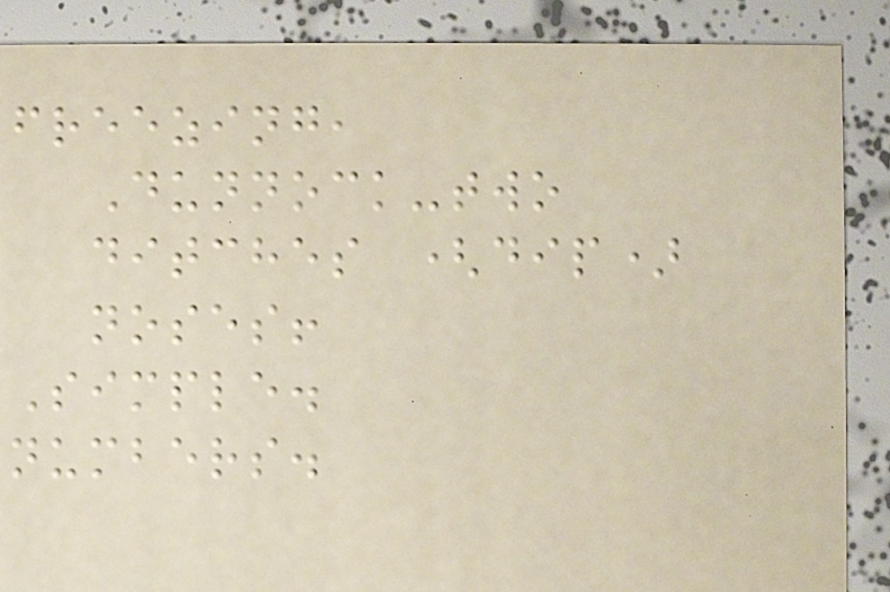freezing,
Dunnock-two
ditches (dip)
noses!
Simple.
numbers.
